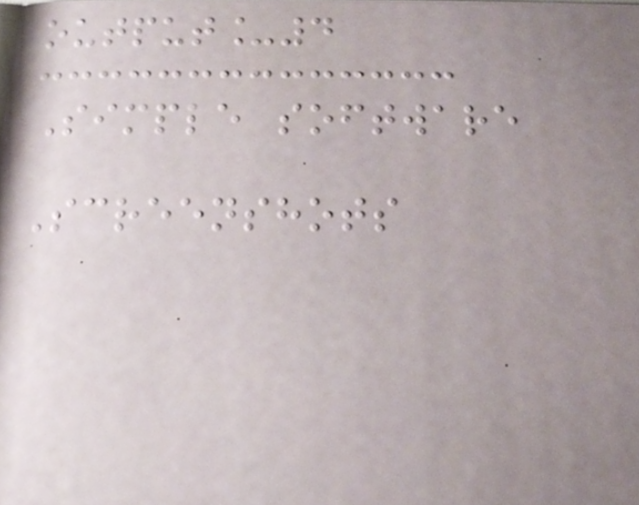output_4
Simple software
Screenshots
